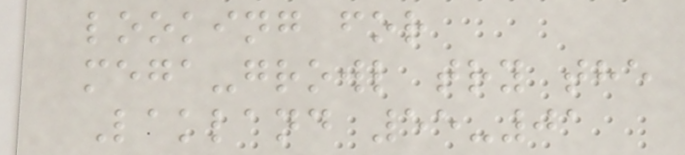looking for
mega-growl try the
Lakland 55-01
